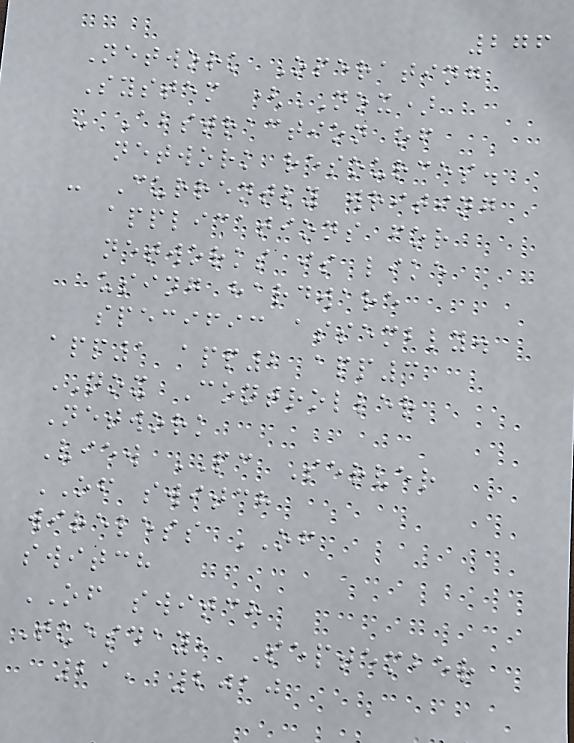276
Network Operating
System (NOX)
- Abstraction of
network resources.
- Currently writing
applications for
networks is like
using hardware
specific assembly.
app1 app2 app3
NOX Controller
Network
View PC Server
OF switch
wireless OF
switch
OF switch
Tuesday, September
21, 2010
